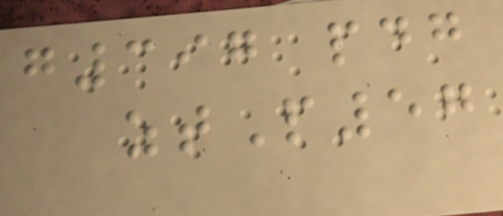g397 pdg
ztP57
